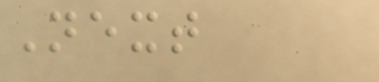Next
